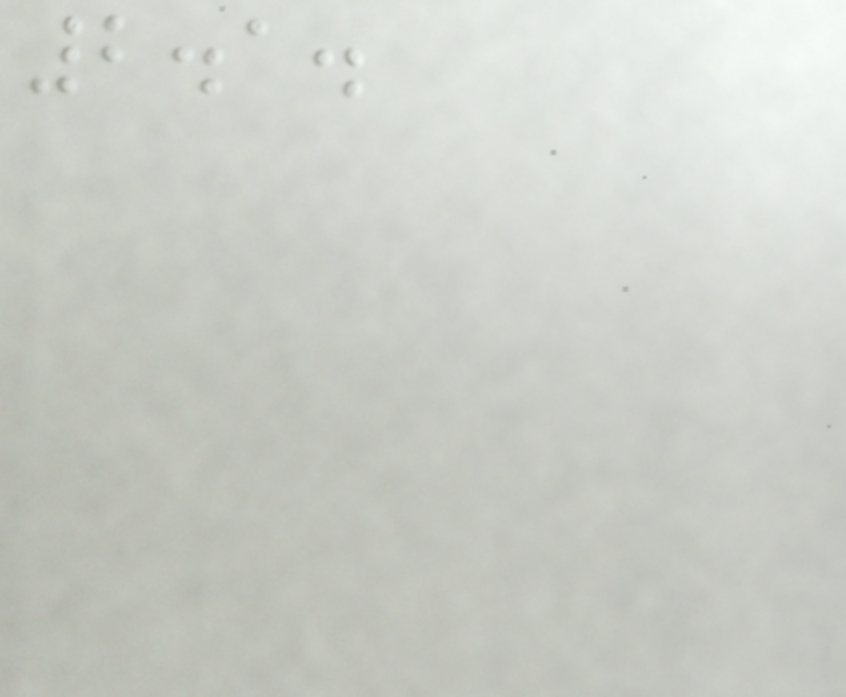2.1.
